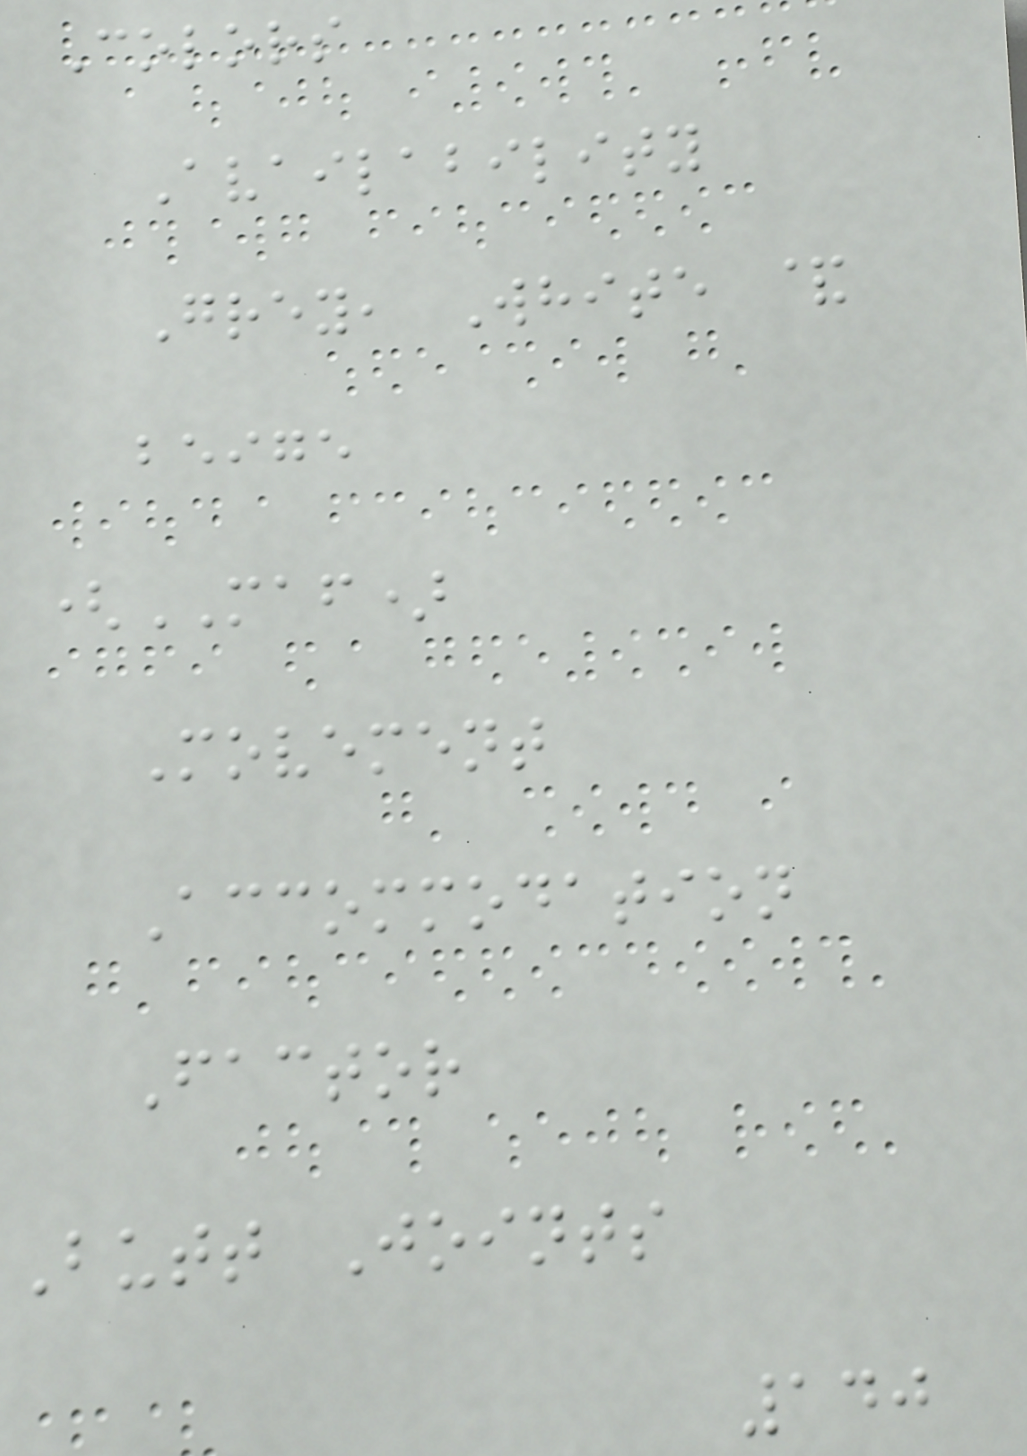Colors
Availability
Grey, White &
beige
(MAF)
Movement
Accommodation
Factor
Butt Joints
140
